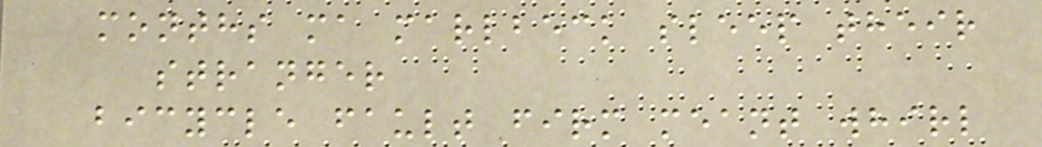months ma marlbeck sleep their
stranger
bicycle fault firm meant whirl
